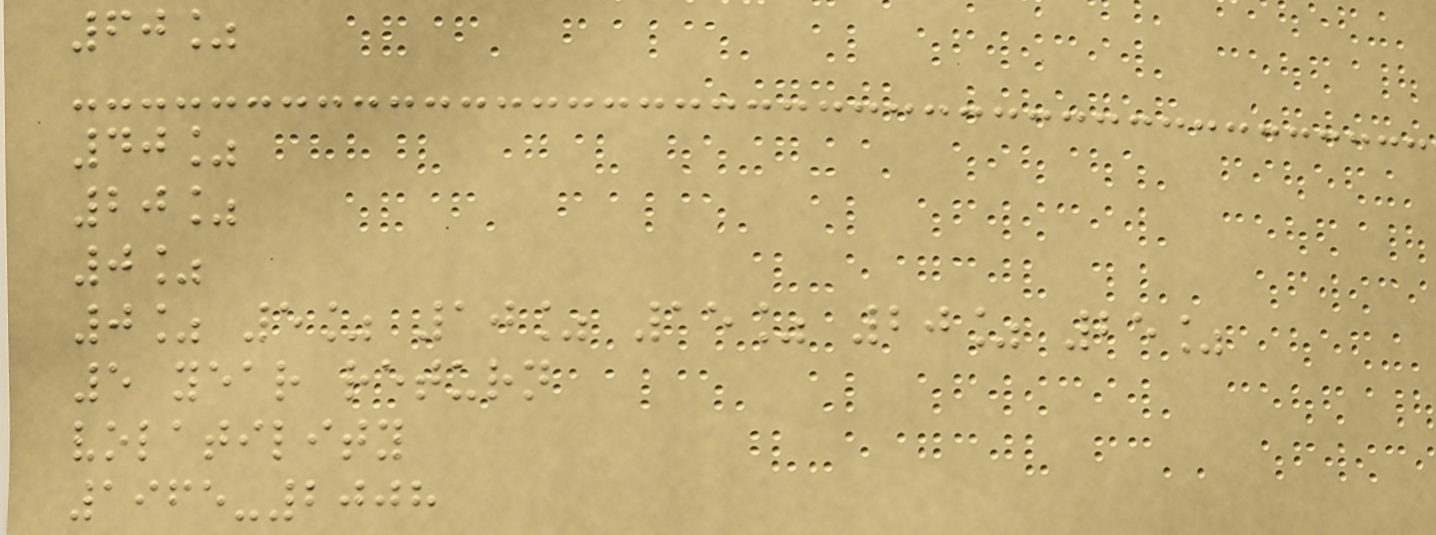60%
40%
20%
0%
0% 5% 10% 15% 20% 25%
5 year return
volatility
1965-2008
